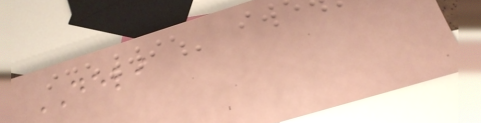DELI
